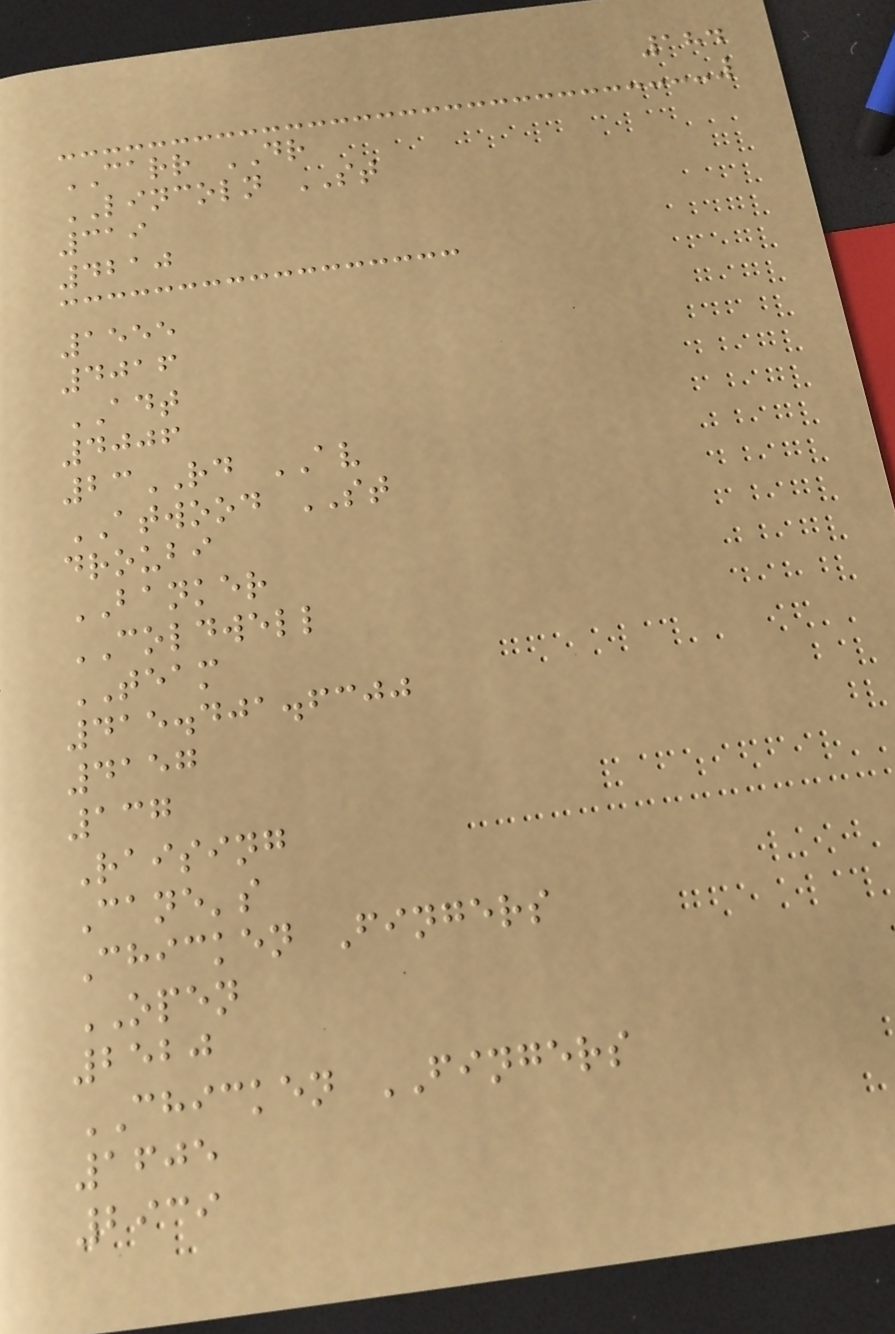184
CARR DR
LINCOLN ST
319
4210
1555
4016
ADT
4006
23RD AV
ATWOOD ST
droubi
BANKER
COLDWELL
TEAM
415.401.6300
4157
137
Raising
Cane's
Chicken Fingers
OPEN
2520
CHICKEN FINGERS
1605
2939
